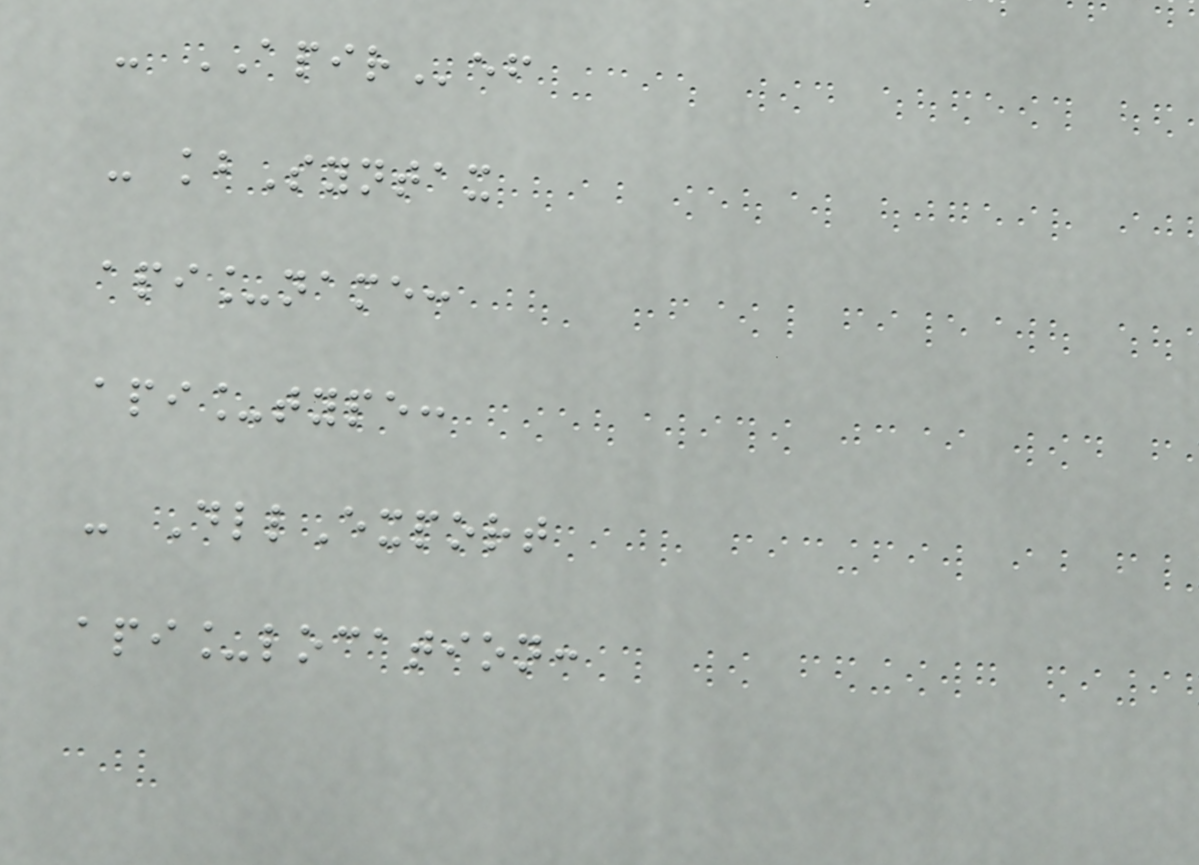- APIRef
- kbSyntax
api_name:
api_type:
- DllExport
api_location:
